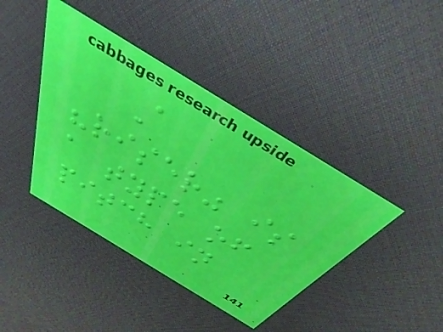A
"riser" is
a type of
pitch in
